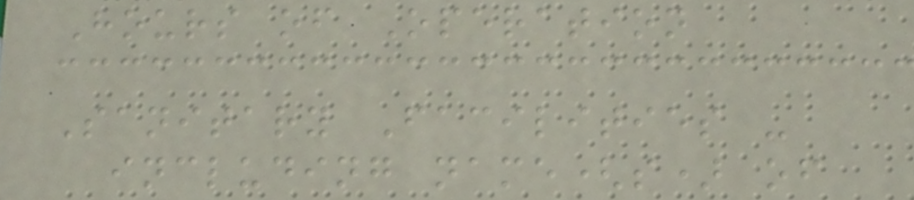Hours of Operation
Sanitary Facilities -
including name(s) of
